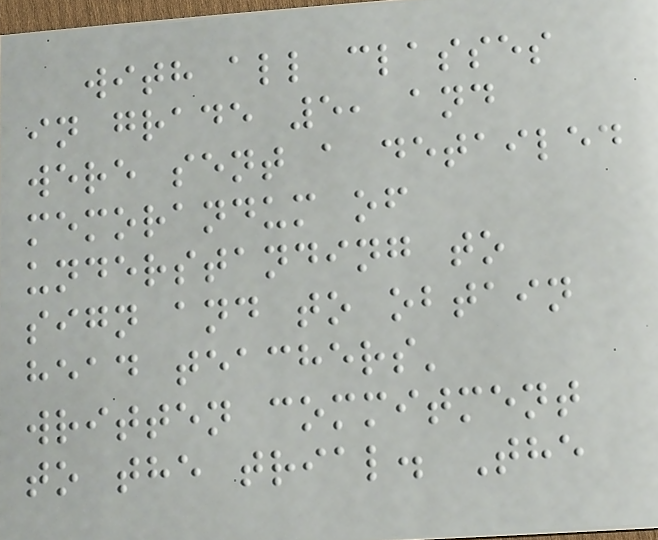with all classes
in grade 5, and
were sent a detailed
memorandum of
understanding to
sign and to obtain
head teachers'
written commitment
to the trial. The
